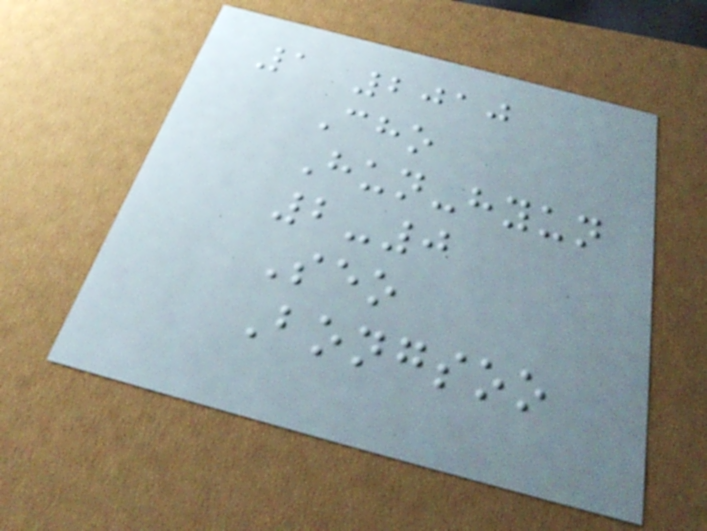1 2010
Cho
Hun-hyun
2-0
Seo
Bongsoo
